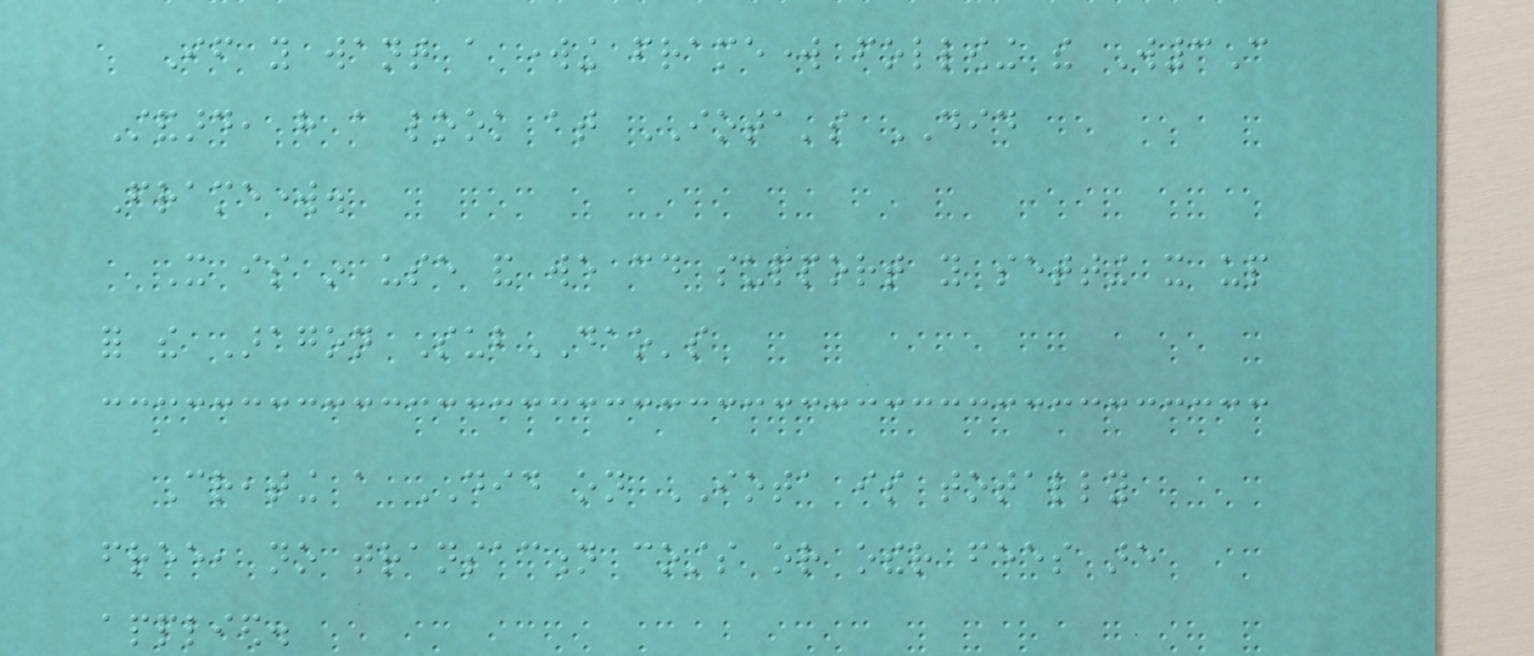If you want a working framework following the W3C
Standard, have a look at IOTA's DID
Framework.
It is in use and we could support you setting it up
for the Aragon SubDAO's
Creating a DID on IOTA is totally
free, no transaction costs or other fees are
applied.
